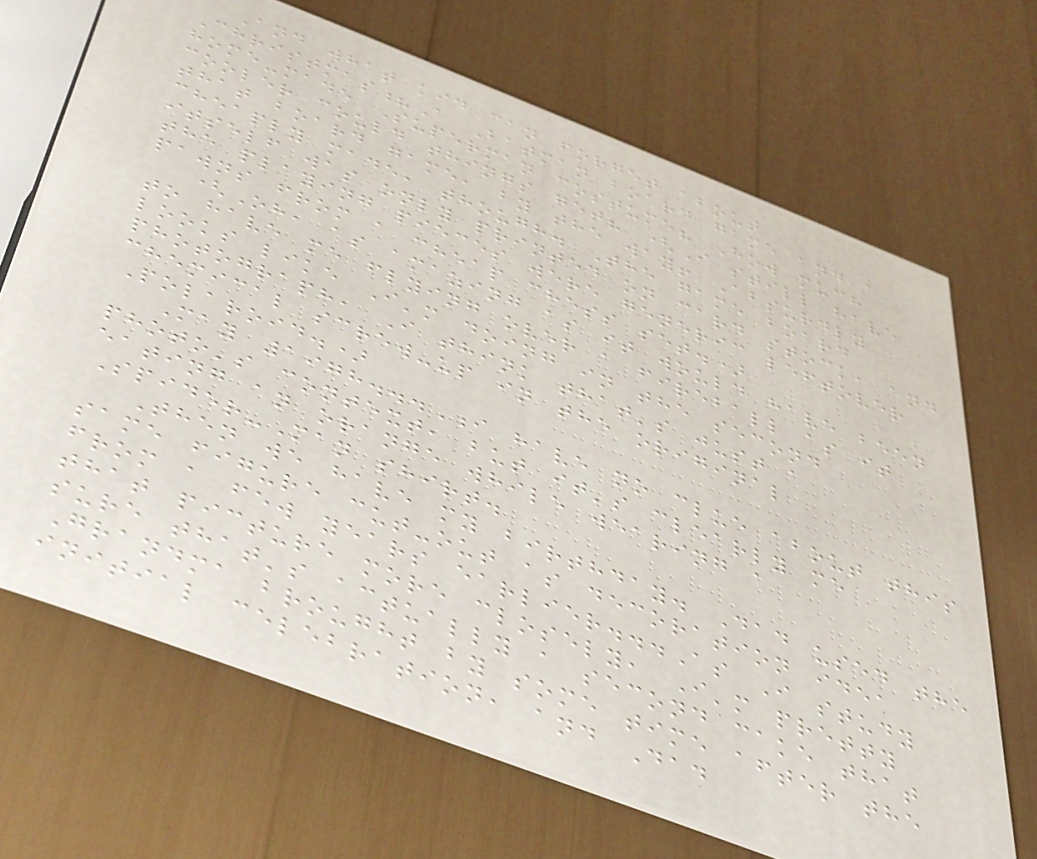And what kid can forget about
Christmas?A Batman board game and a
home-made Superman costume? How much
cooler could things get? (I still have
that board game, by the way! Absurdly
cheaply made, though. The game board
itself was only printed on card stock, and
the playing pieces were generic leftover
pawns from a cheap chess set.)
(Oh, as amazing as it would have been
to have me flying over a fireball as it
looks like I'm doing in the second
photograph, I think that's just a
chemical screw-up in the original
Polaroid.)
May 1978...I have no clue about this
photo's context, but it's clearly me
eating an orange while wearing a
Spider-Man shirt.
Then we have my birthday. Dad used the
same figure cut-out as decoration idea
from a few years earlier...As I study
that picture more closely, I'm pretty
sure that's actually a second cake that
Grandma brought by some time after the
initial celebration, and Dad
